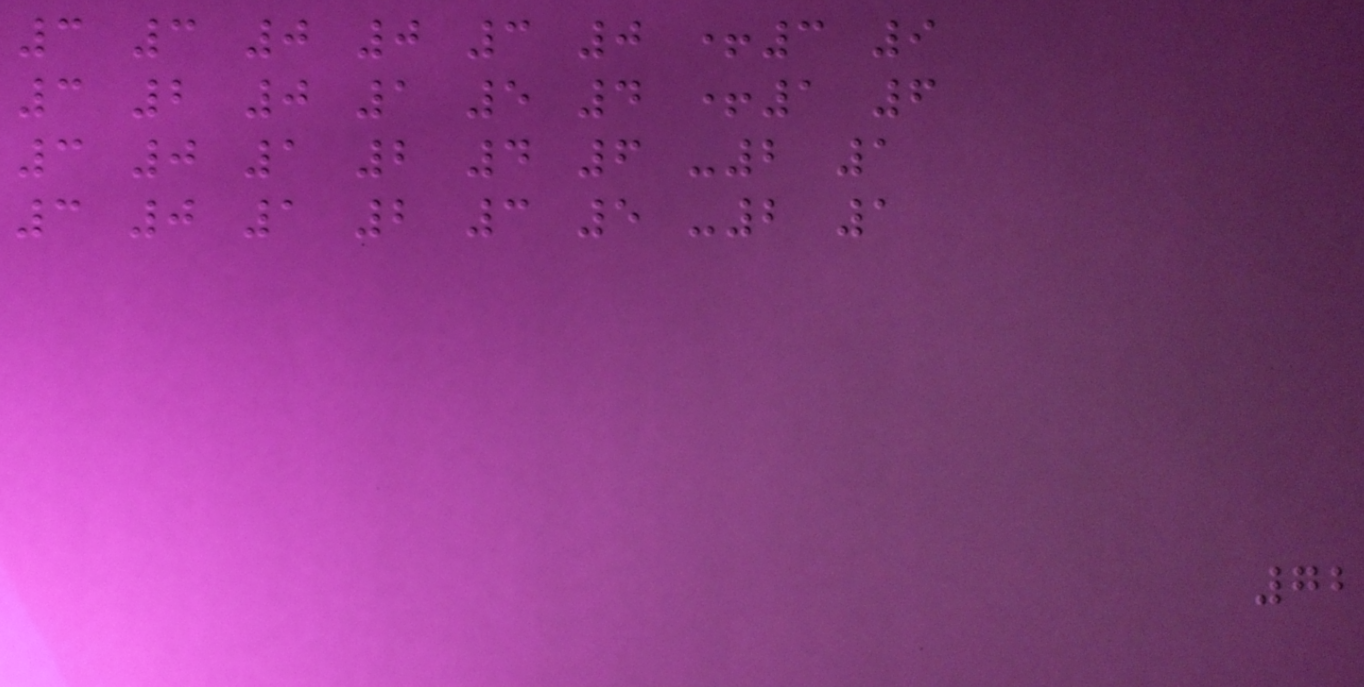3 3 0 0 3 0 +3 9
3 2 0 1 5 4 +1 6
3 0 1 2 4 6 -2 1
3 0 1 2 3 5 -2 1
72
